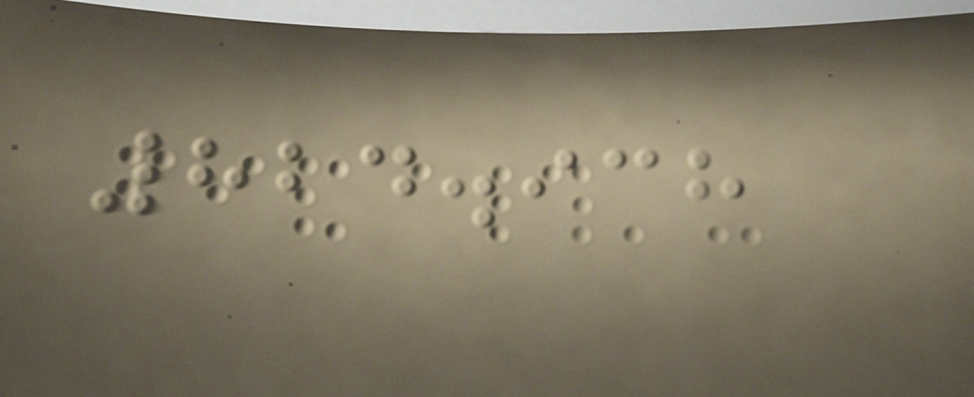824.938
